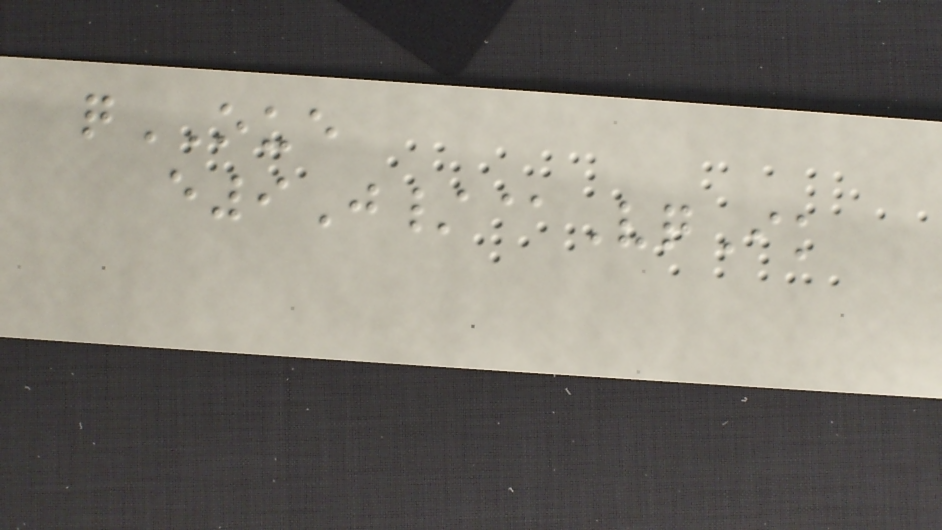qOUE
e9J/@VqIk
